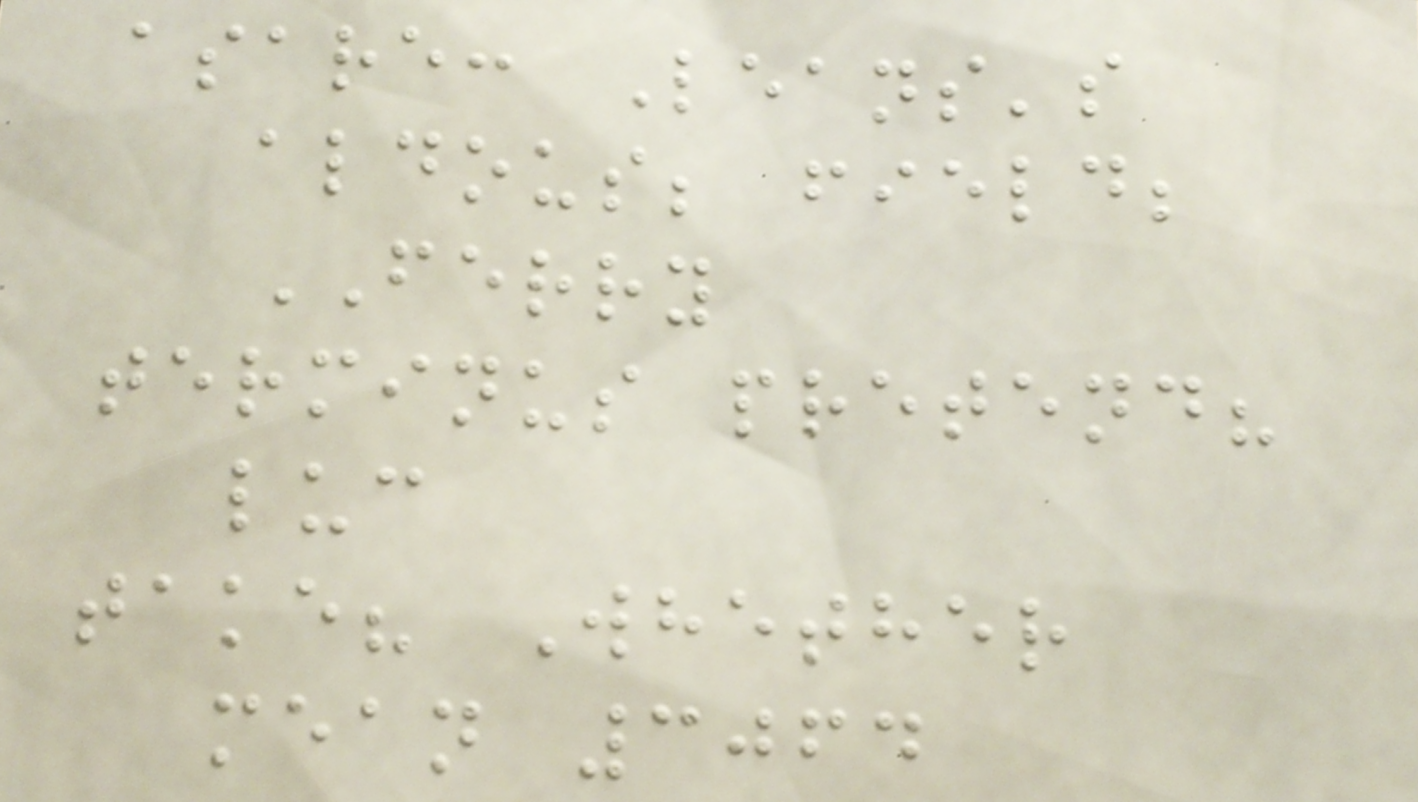asare: Leans's
aldous; field;
FERRY
terminus pretend?
luc
take? Whether
mean 3064
